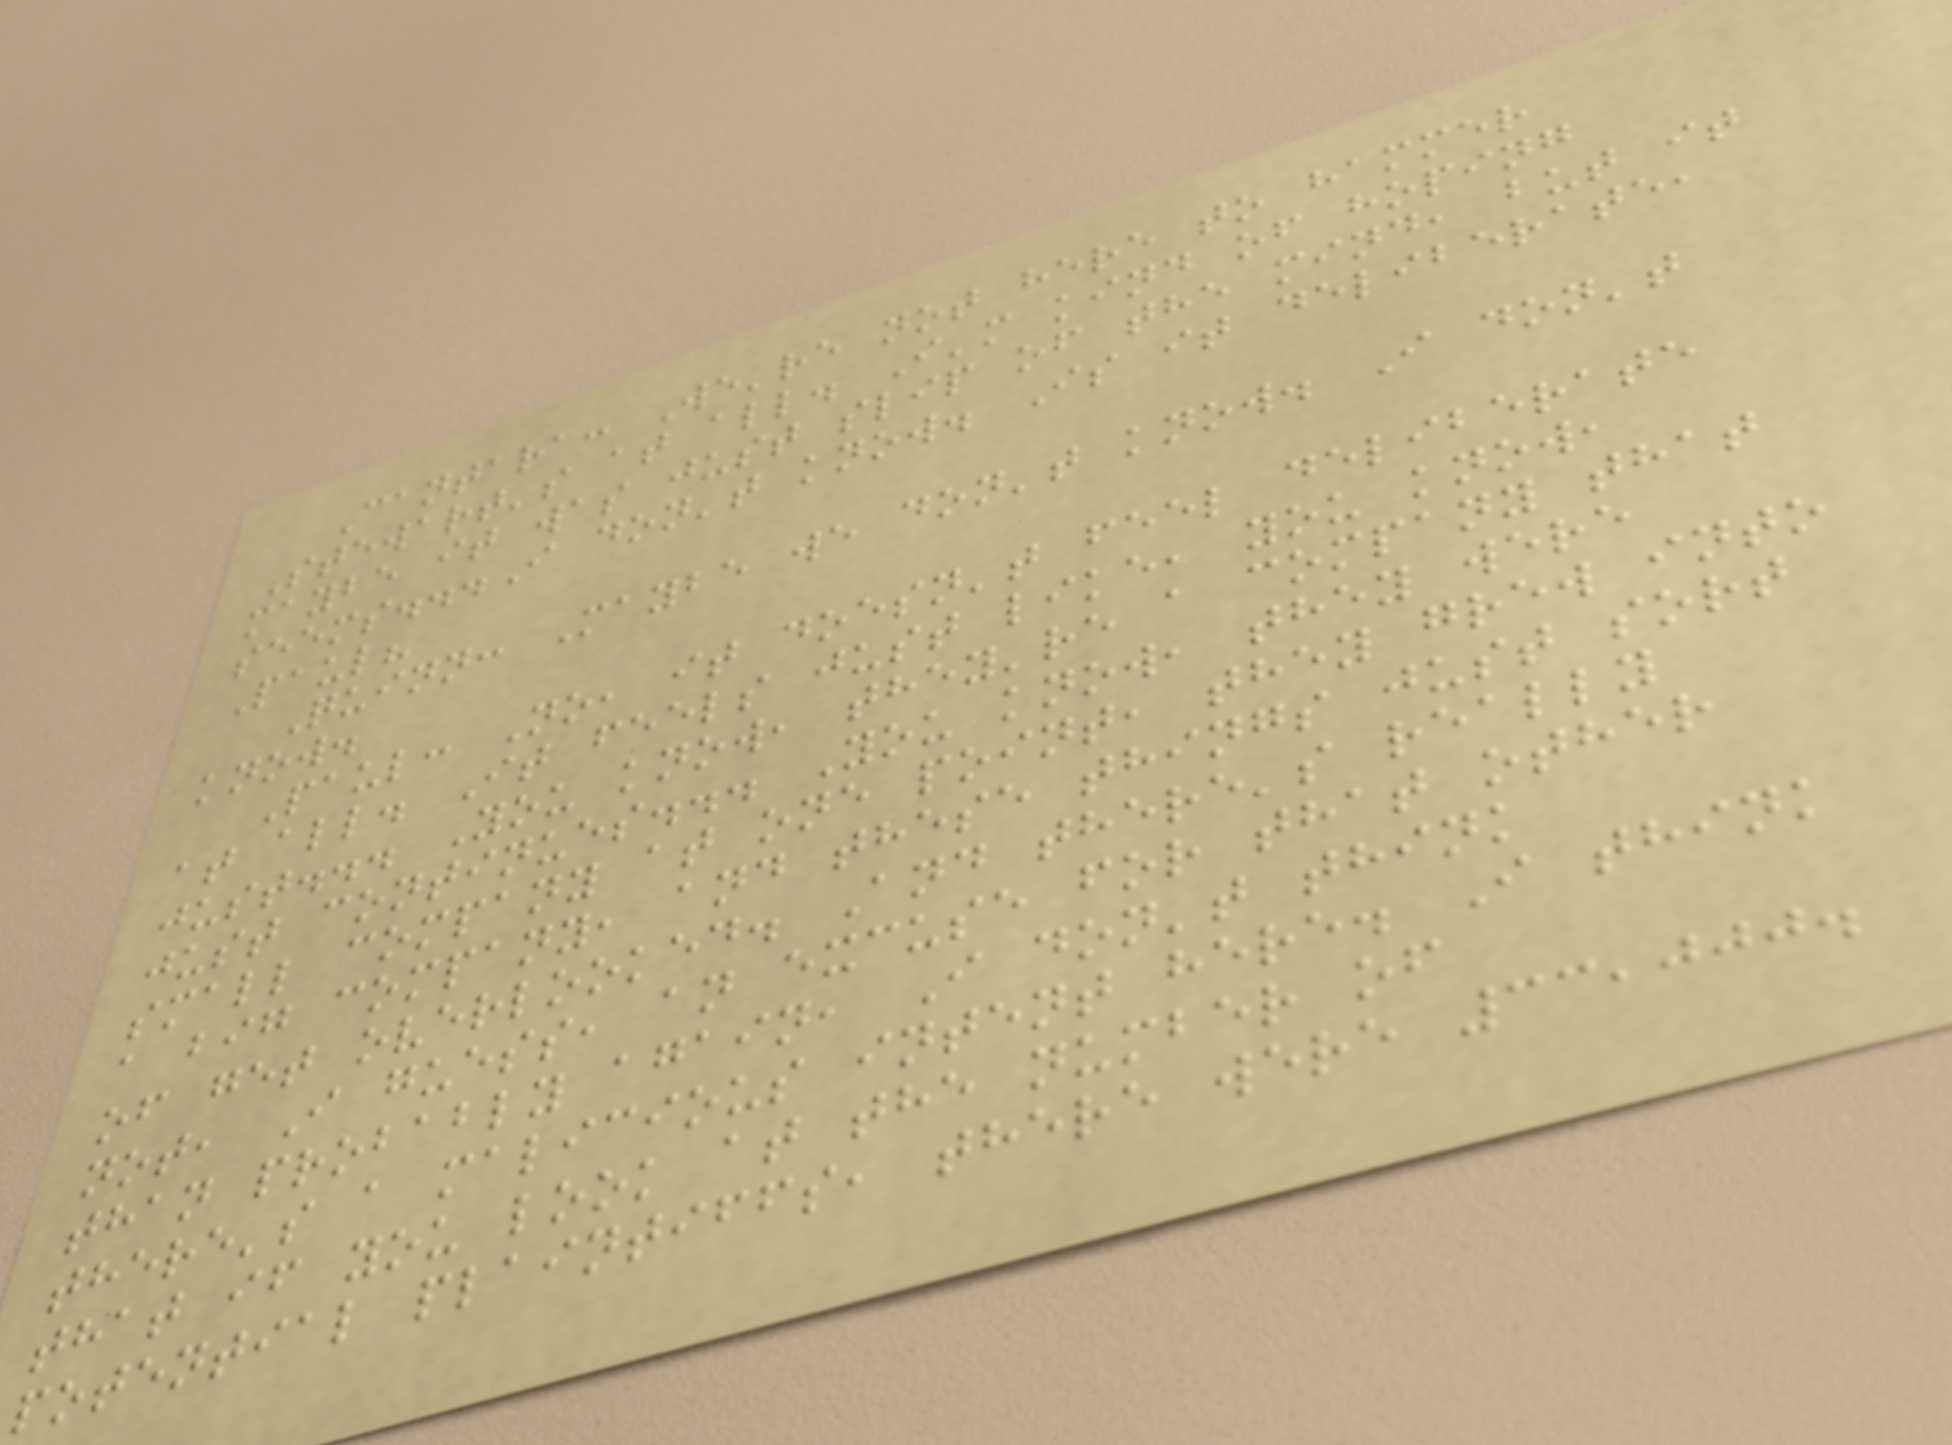Cantara: We're not here to hammer
Stewart's at all. I'm kind of hoping
maybe it was just slip of the mind, but it
seems...I don't know. Is it deliberate,
Paul?
Quinn: Maybe we don't know. I don't
know.
Paul: No, it doesn't feel deliberate
at all. It feels just like, you know,
just... You know, they're a company that
just continues... You know, they were
small company at one point, they grew into
a big company, and these things just sort
of get overlooked. And there's really
not, I guess, an excuse for that other
than probably again, I don't think
there's a malicious intent here. I think
that if you look at the number of
potential plaintiffs, there were 33,000.
